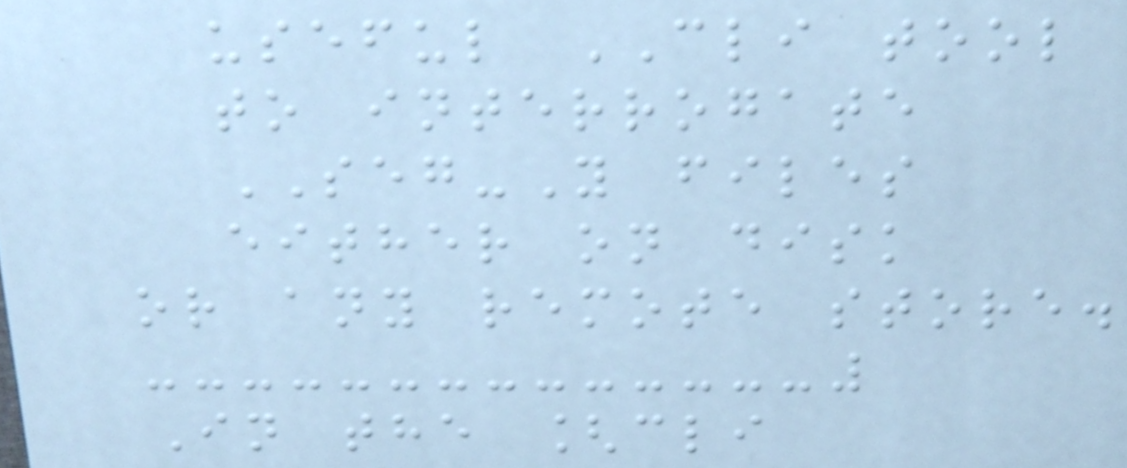useful CLI tool
to interrogate
SEG-Y files
either on disk
or any remote store.
In the [cli
